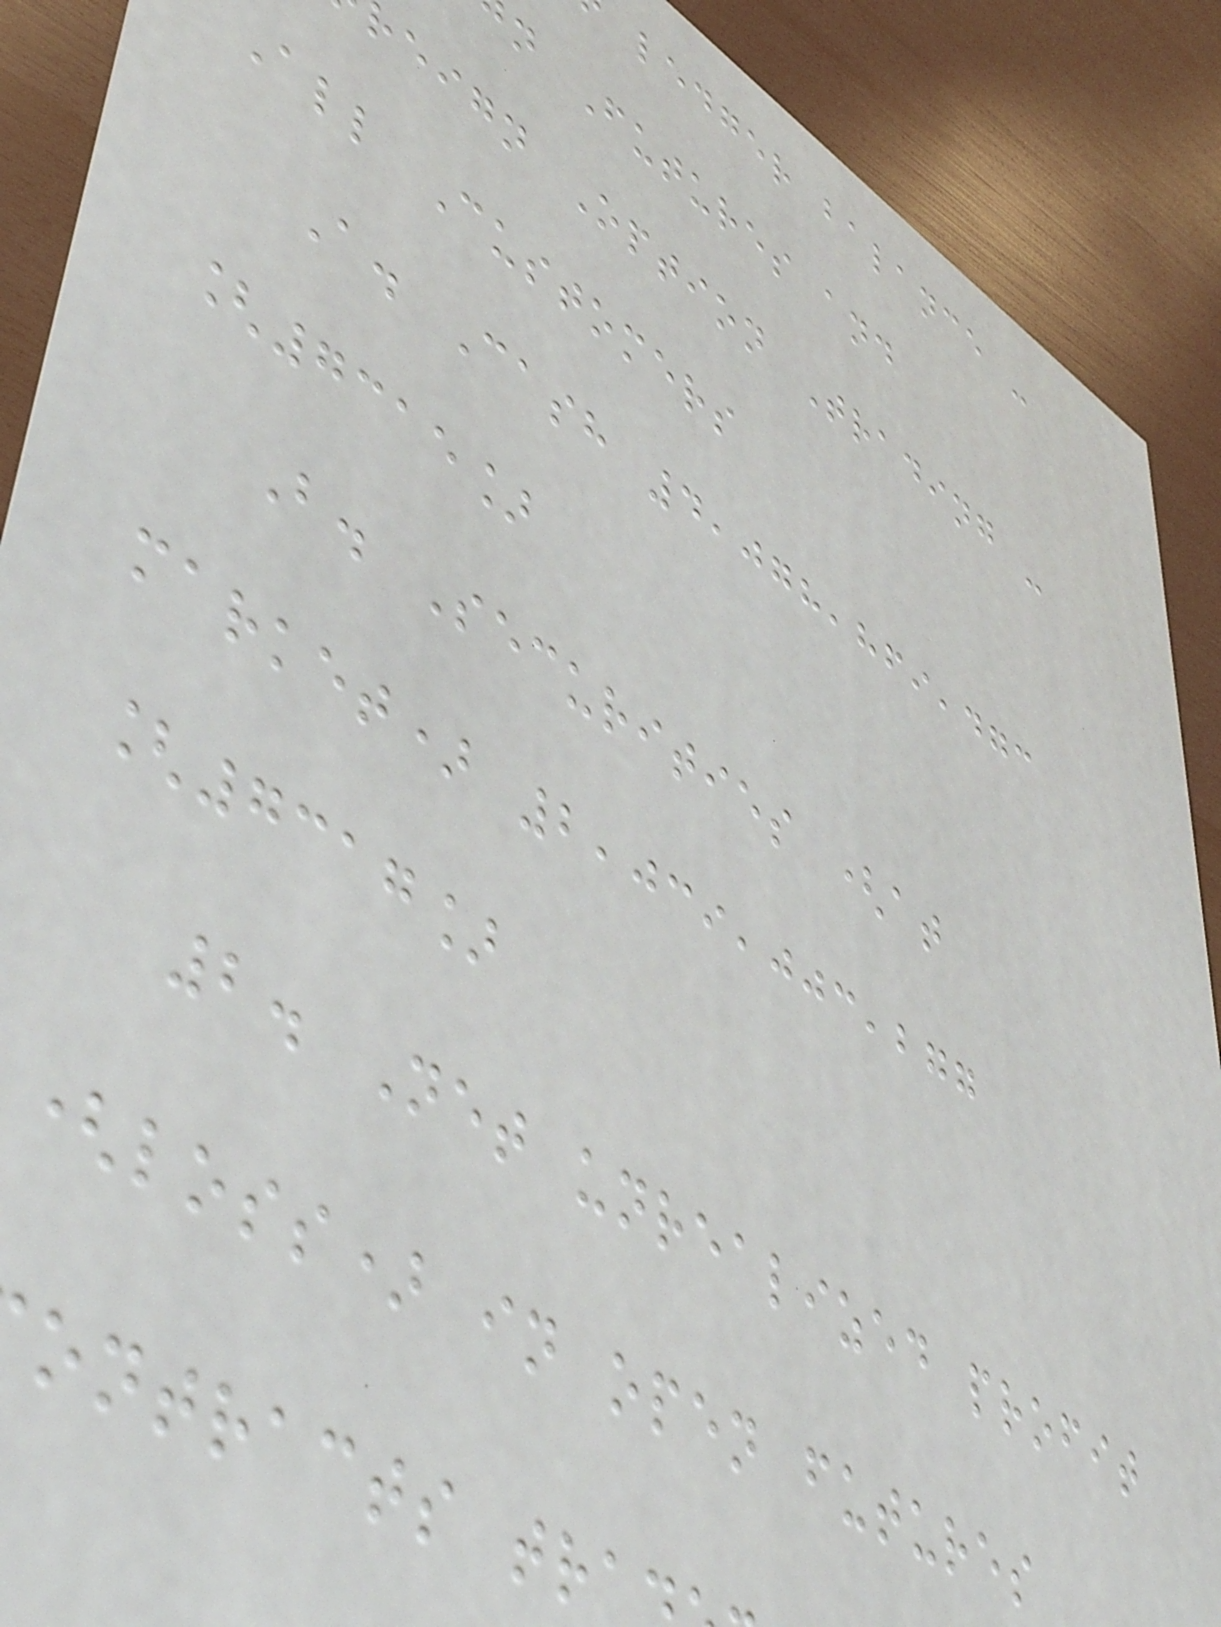ledger balance -
n Futures and
eign Option Trading -
All Customers
A. Cash 4,078,869,473
[7315]
B. Securities (at
market) 2,039,003,277
[7317]
2. Net unrealized profit
(loss) in open futures
ontracts tra
